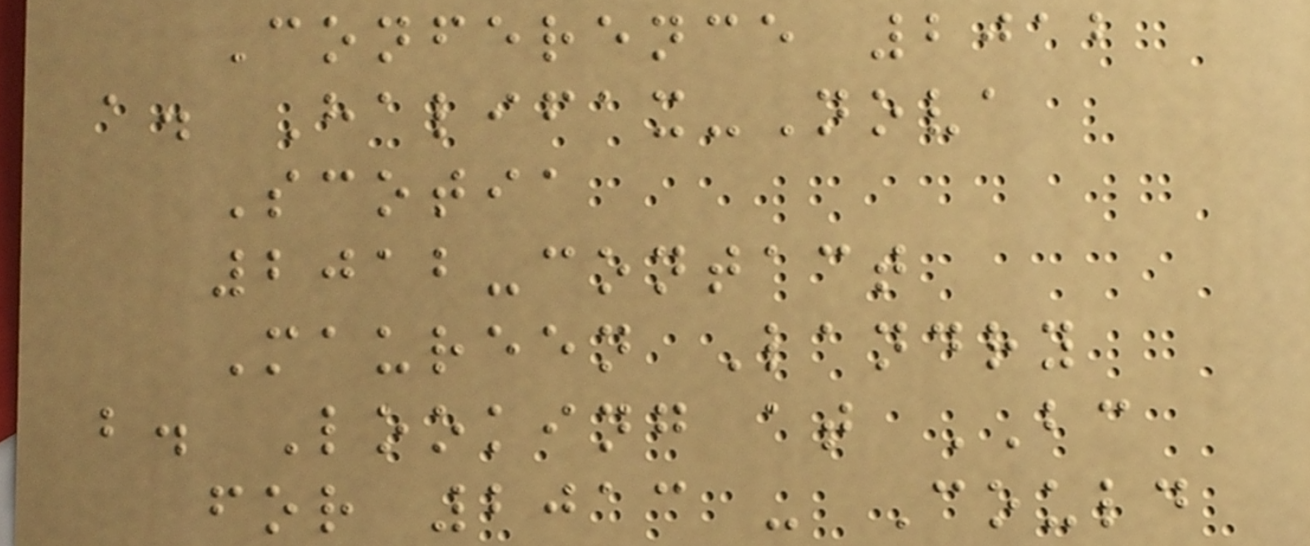Conference 2012
a. Halifax-Nova
Scotia
2012-contact
Maureen Landry
b. Looking at BC
for 2013 - Could
